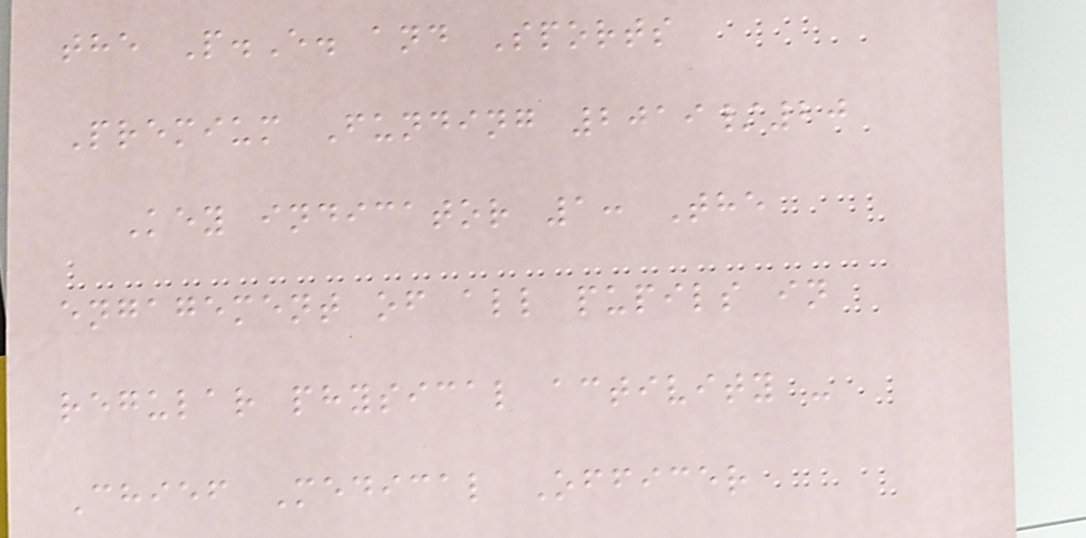the P.E. and Sports
Premium Funding 2019/20
Key indicator 1: The
engagement of all pupils in
regular physical activity -
Chief Medical Officer
